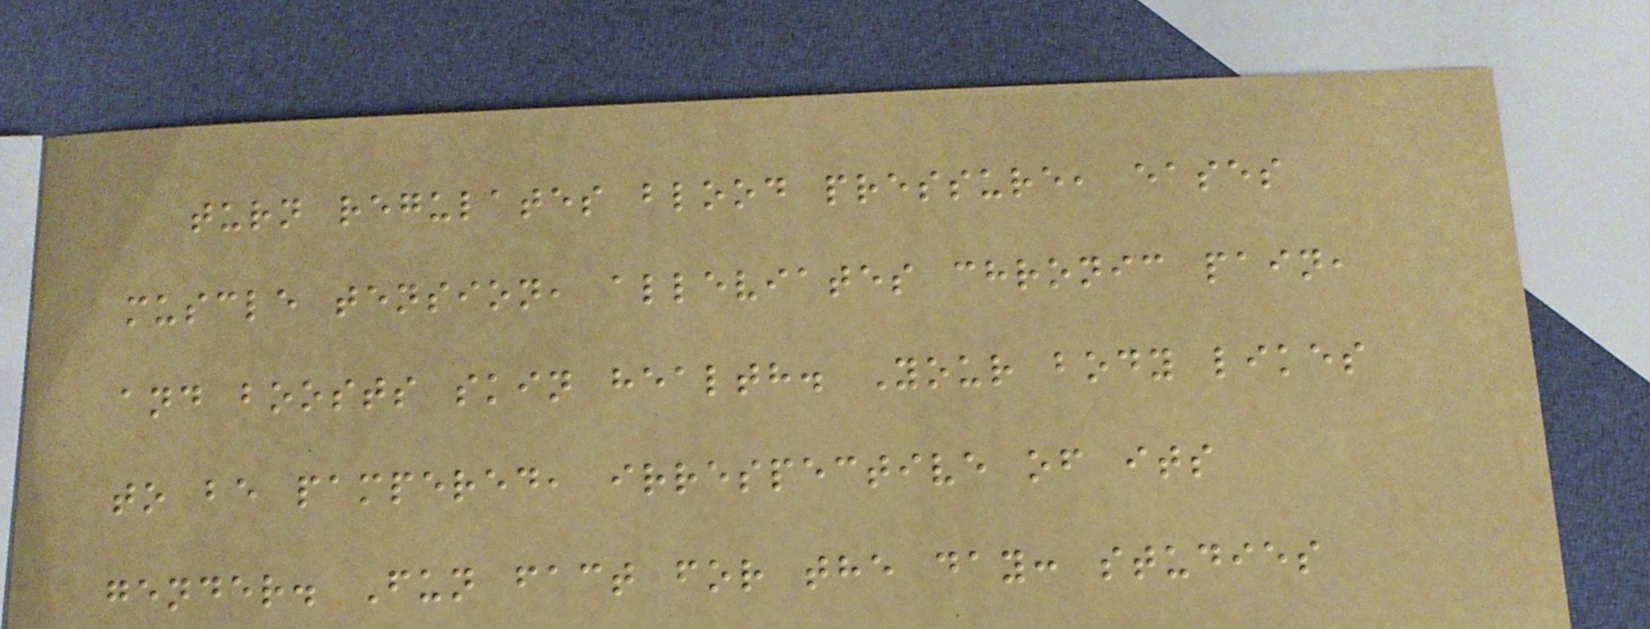turn regulates blood pressure, eases
muscle tension, alleviates chronic pain,
and boosts skin health. Your body likes
to be pampered, irrespective of its
gender. Fun fact for the day: studies
